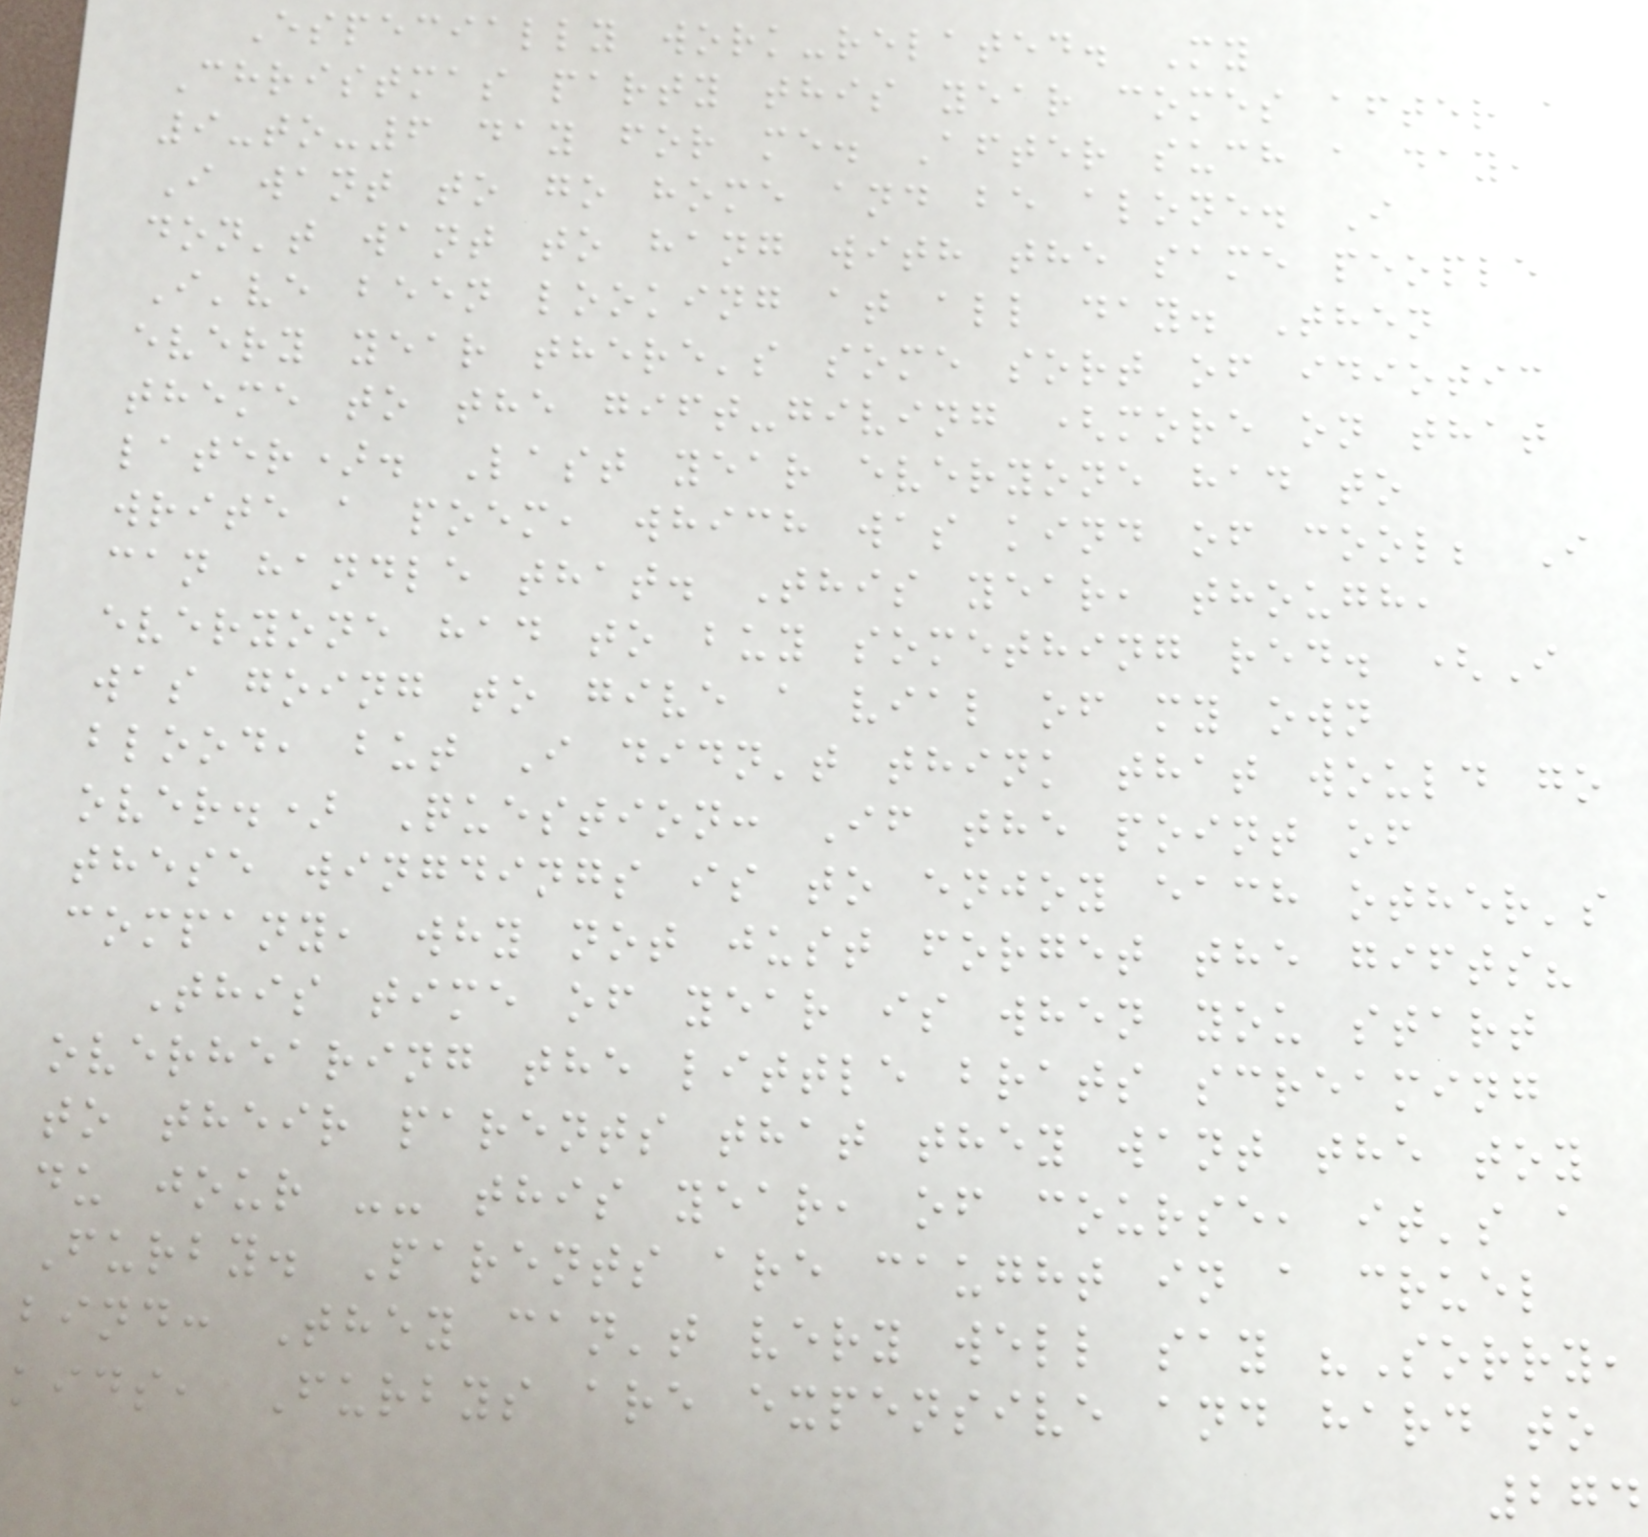Especially work-related. My
Christmas party this year comes after a
9-to-6 day for me. After such a day,
I want to go home and be alone. I
don't want to hang with the same people
I've been looking at all day. Then
every year there's some sort of idiotic
theme to the gift-giving (more on that
later). Last year everyone had to
write a poem, which was kind of cool; I
can handle that. This year, though,
everyone had to buy something red. (I
was going to give a vial of my own
blood, but I didn't think that would go
over.) Question: If the point of
these wingdings is to enjoy each other's
company, why not just forget the gifts?
This time of year is when you start
overhearing the little brats screaming
to their parents that they want the toy
du jour -- this year, of course, it's a
Furby. Parents are caught in a cruel
bind: They can't very well say "Sorry,
kids, Furbys are expensive and hard to
274
